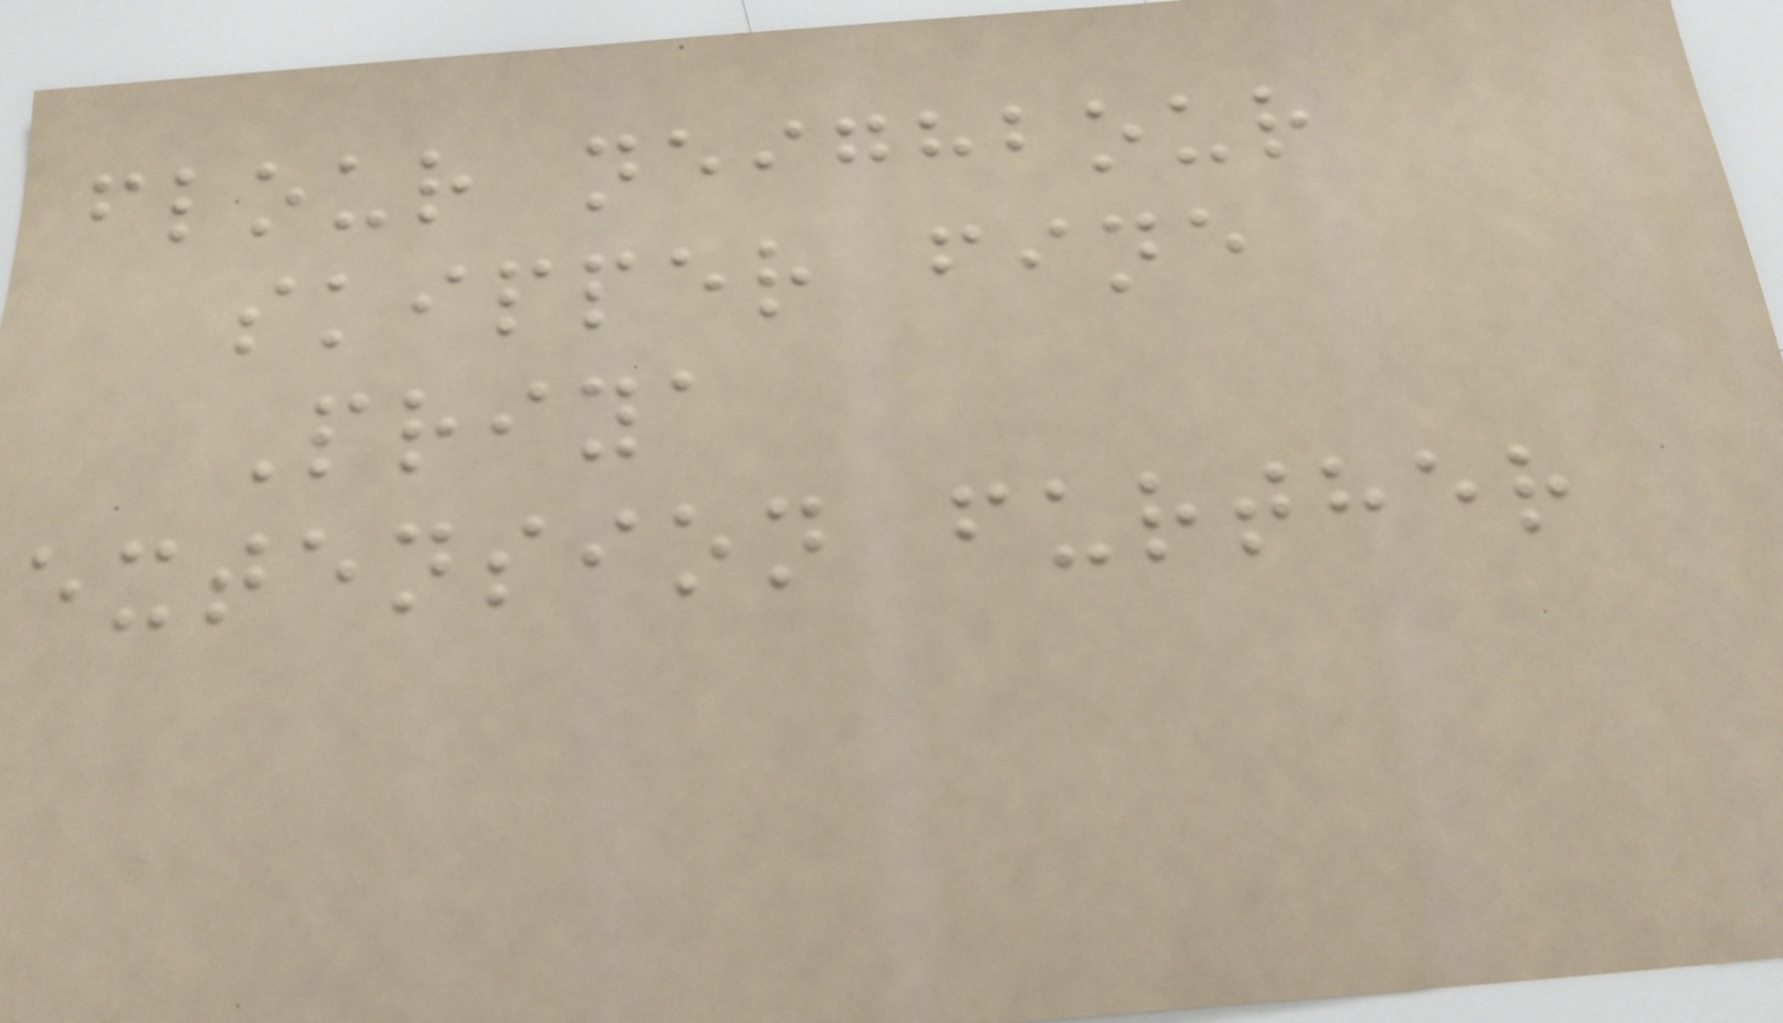flour neighbour
skipper fine
Priya
extension further
